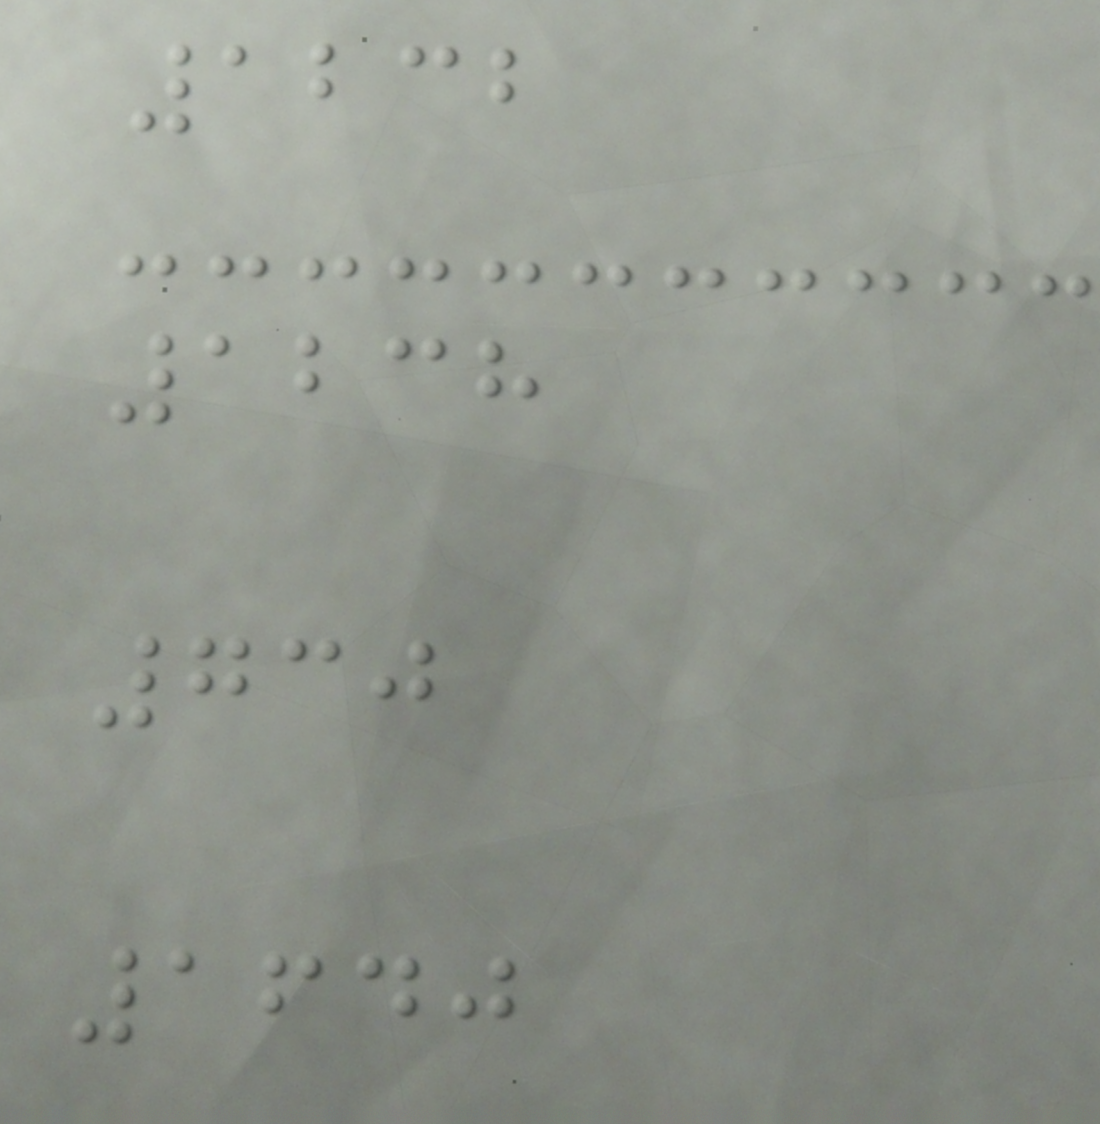1232
1238
730
1640
